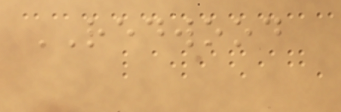REDWOOD
